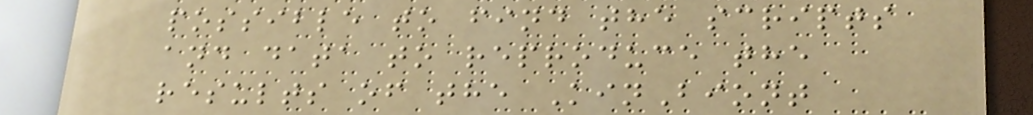possible to find the scripts
and data to reproduce the
results of the KinBiont
